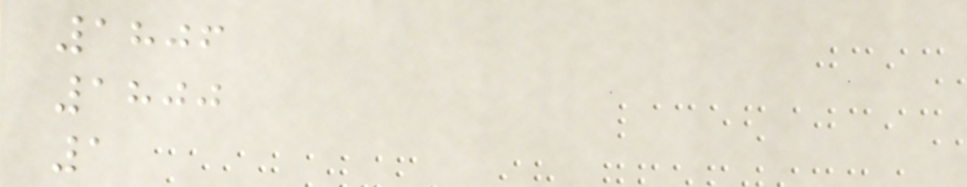1806
1800
1
